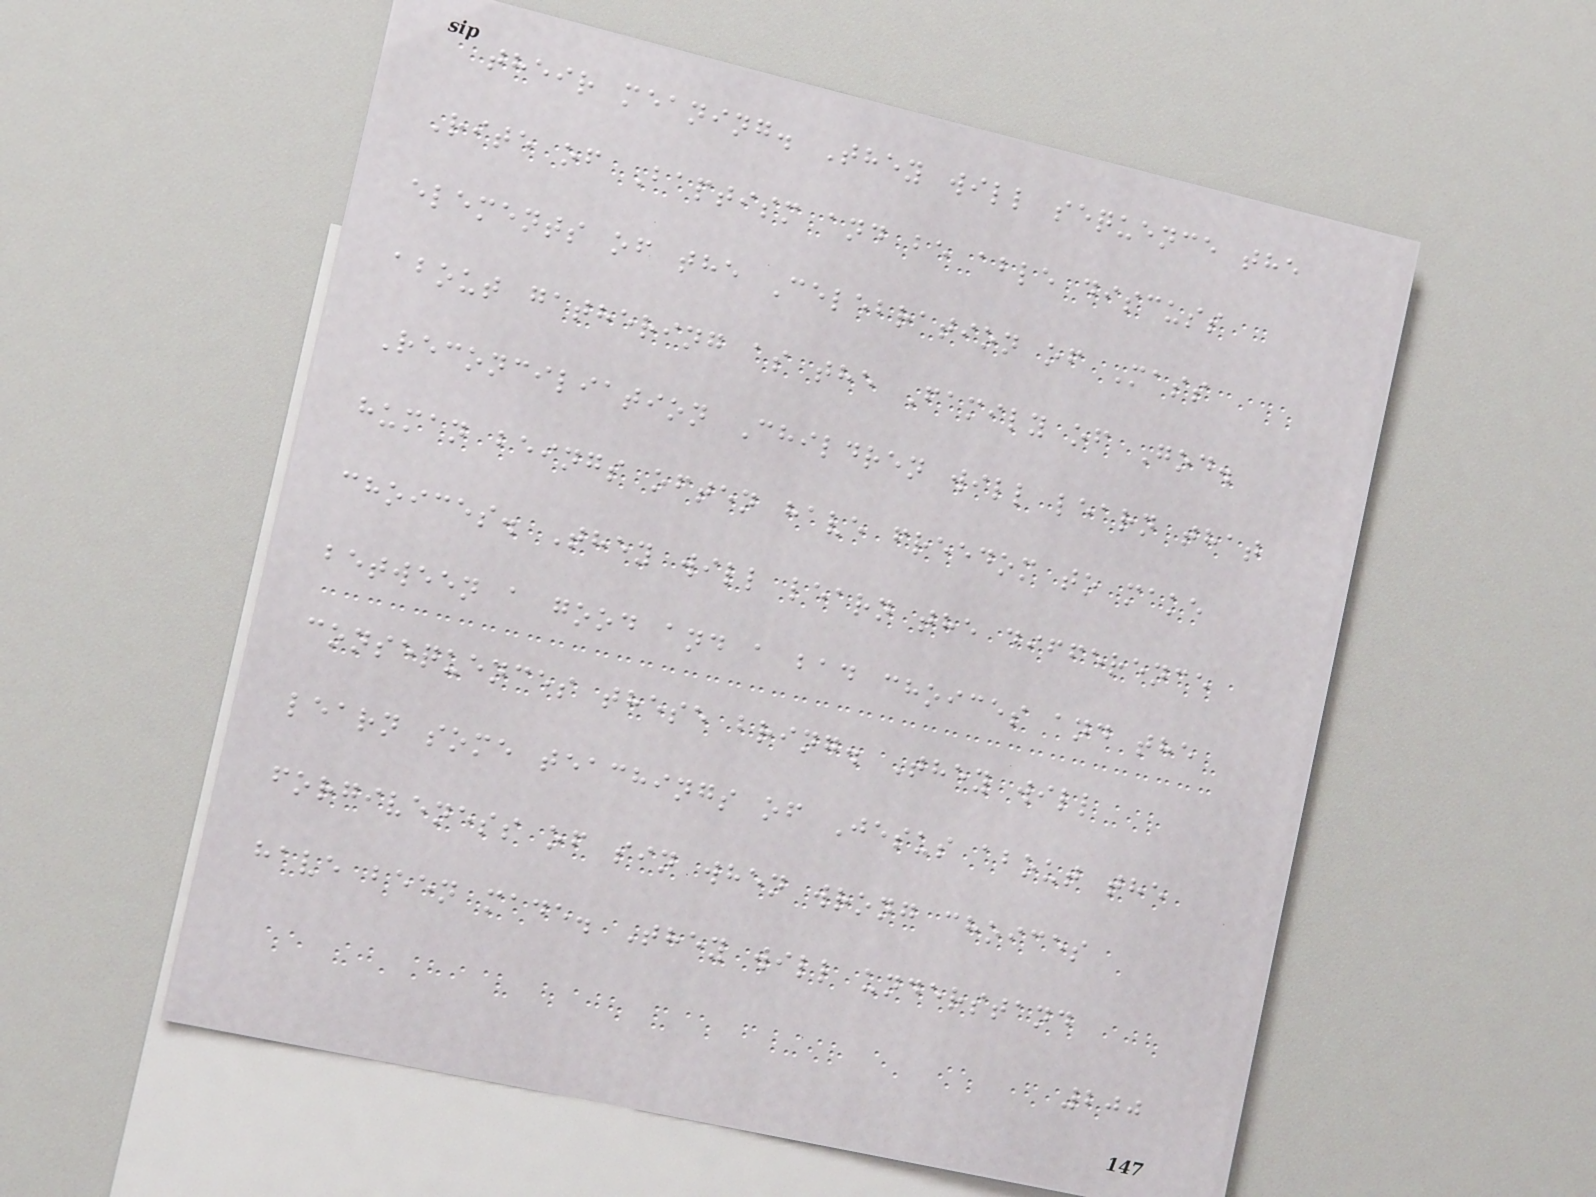their meaning. They will sequence the
Rite of Baptism and be able discuss
elements of the Celebration of Mass
about gathering as the Family of God.
Reconciliation Children will learn that
human beings often have freedom to make
choices. They will learn the difference
between a good and a bad choices and the
consequences these bring. They will
learn some teachings of Jesus about the
forgiveness of sin when wrong choices
have been made. They will understand
200
